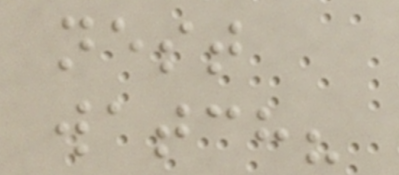nest
watch?
